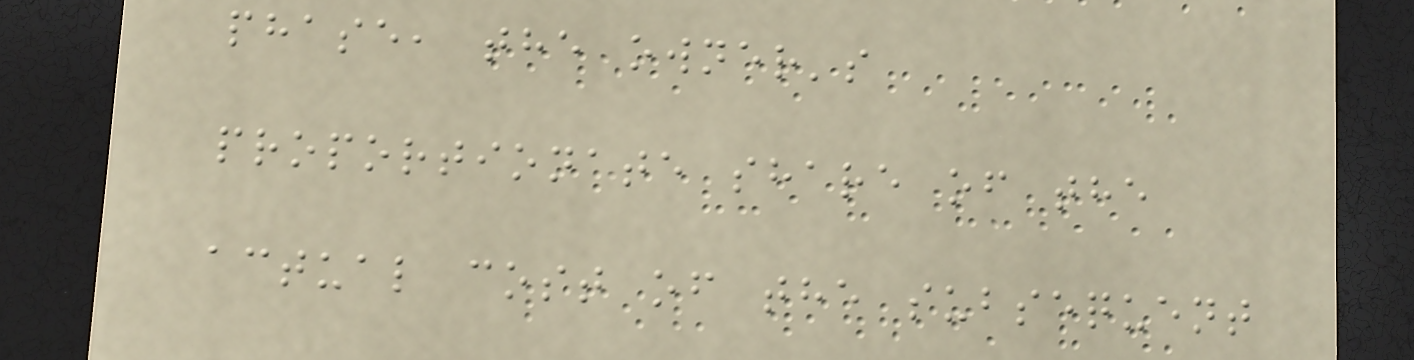phase, the owner's
proportionate share of the
actual cost of the subsequent
